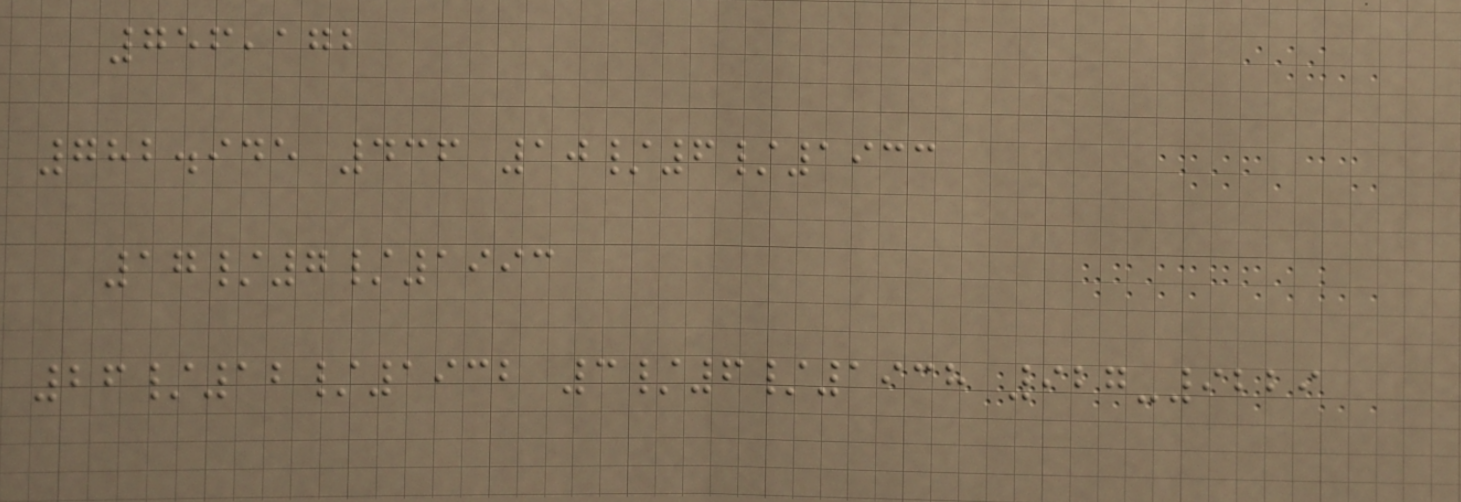756,172
782.945 436 10/6/1933
17/7/1993
26/12/1932 3/6/1938 927-9229
